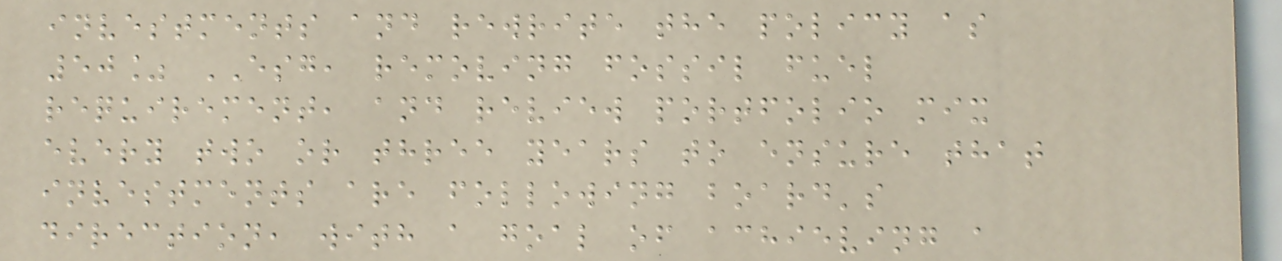investments and rewrite the policy as
50% ESG, removing fossil fuel
requirement, and review portfolio mix
every two or three years to ensure that
investments are following board's
direction, with a goal of achieving a
